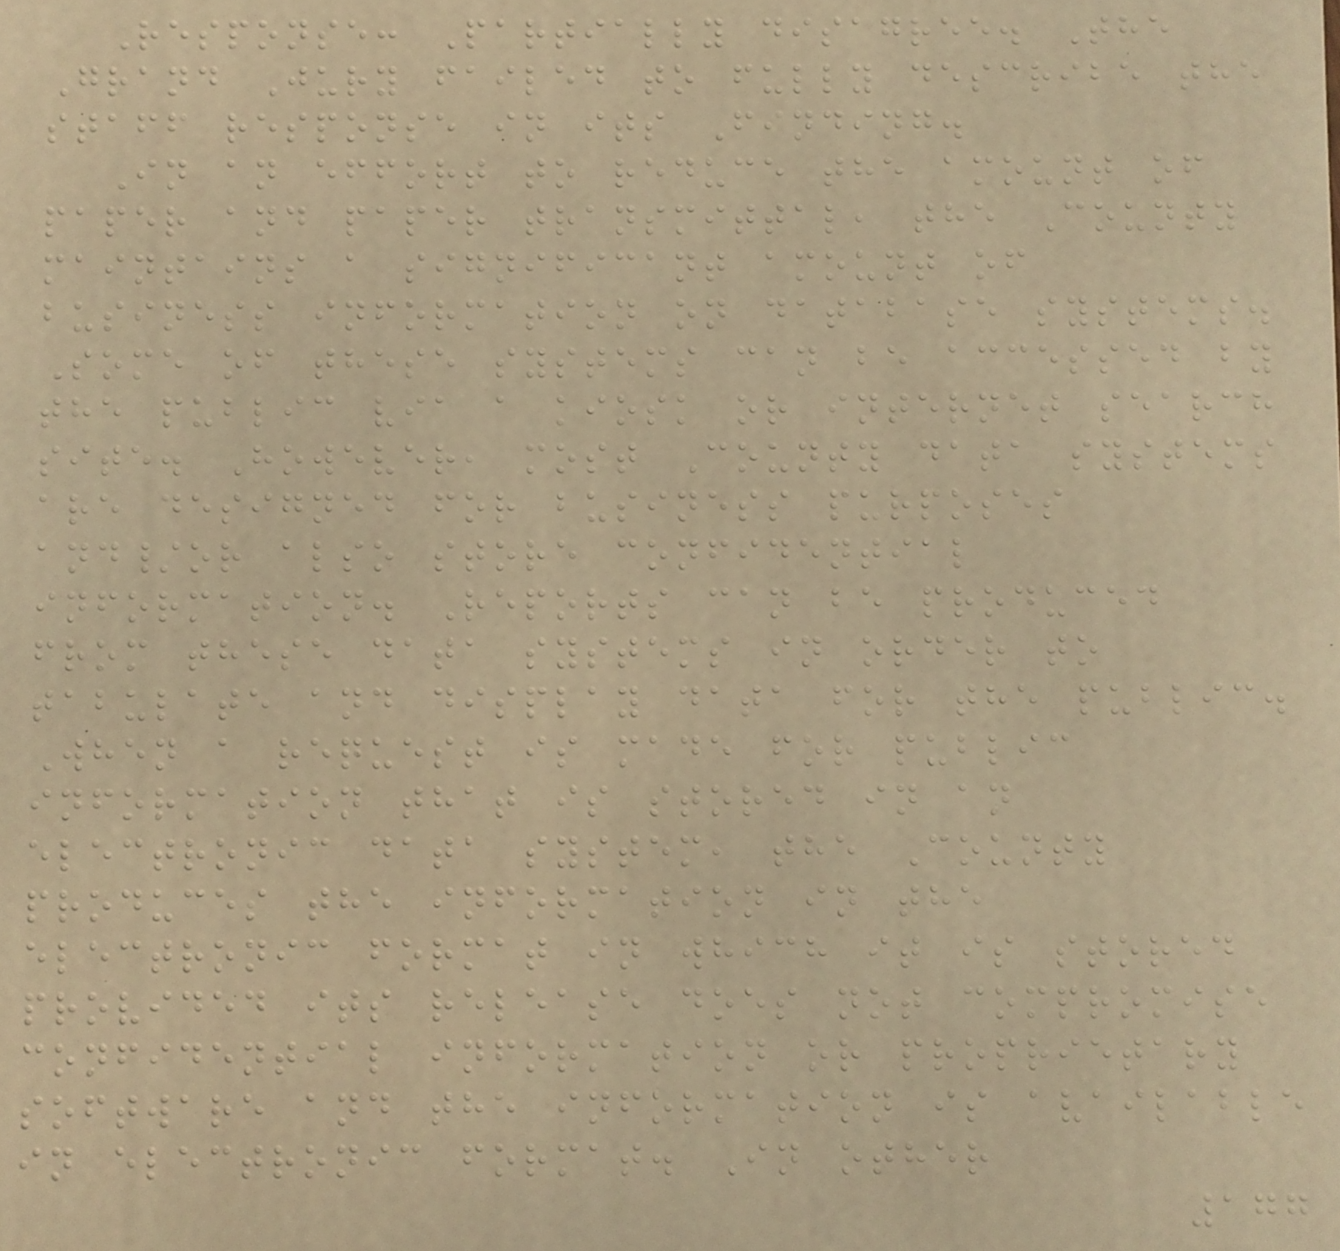Response: Partially disagree. The
Grand Jury failed to fully describe the
staff response in its Finding.
In an effort to reduce the amount of
paper and paper transmittal, the County
maintains a significant amount of
business information on database systems.
Some of these systems can be accessed by
the public via a kiosk or internet search
site. However, most County data systems
are designed for business purposes
and/or also store confidential
information. Reports can be produced
from these data systems in order to
tabulate and display data for the public.
When a request is made for public
information that is stored in an
electronic data system, the County
produces the information in the
electronic format in which it is stored
provided its release does not compromise
confidential information or proprietary
software and the information is available
in electronic format. In other
177
